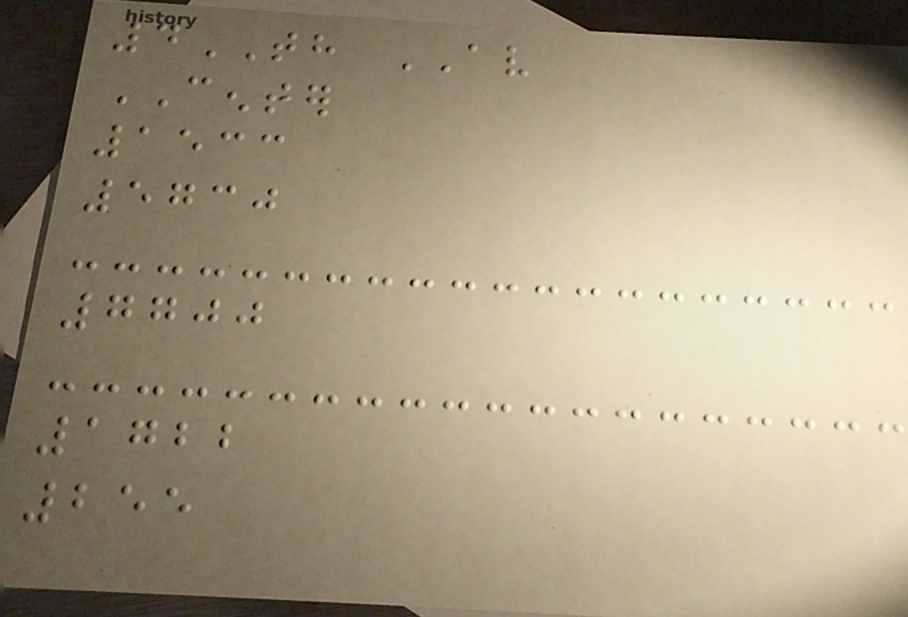4TH AV
CENTER
1533
5730
7700
1722
255
